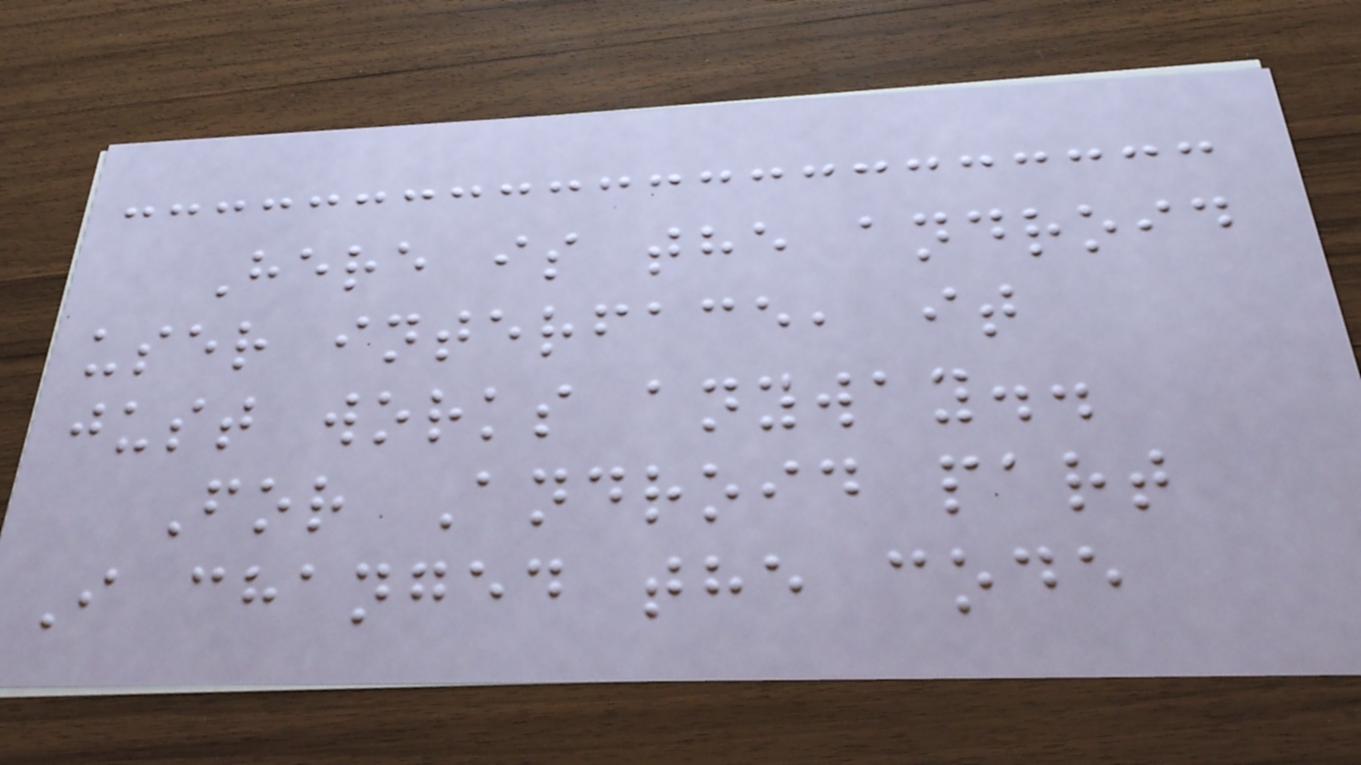Here is the android
user interface, it
just works anyway..
For Android part
I changed the code
